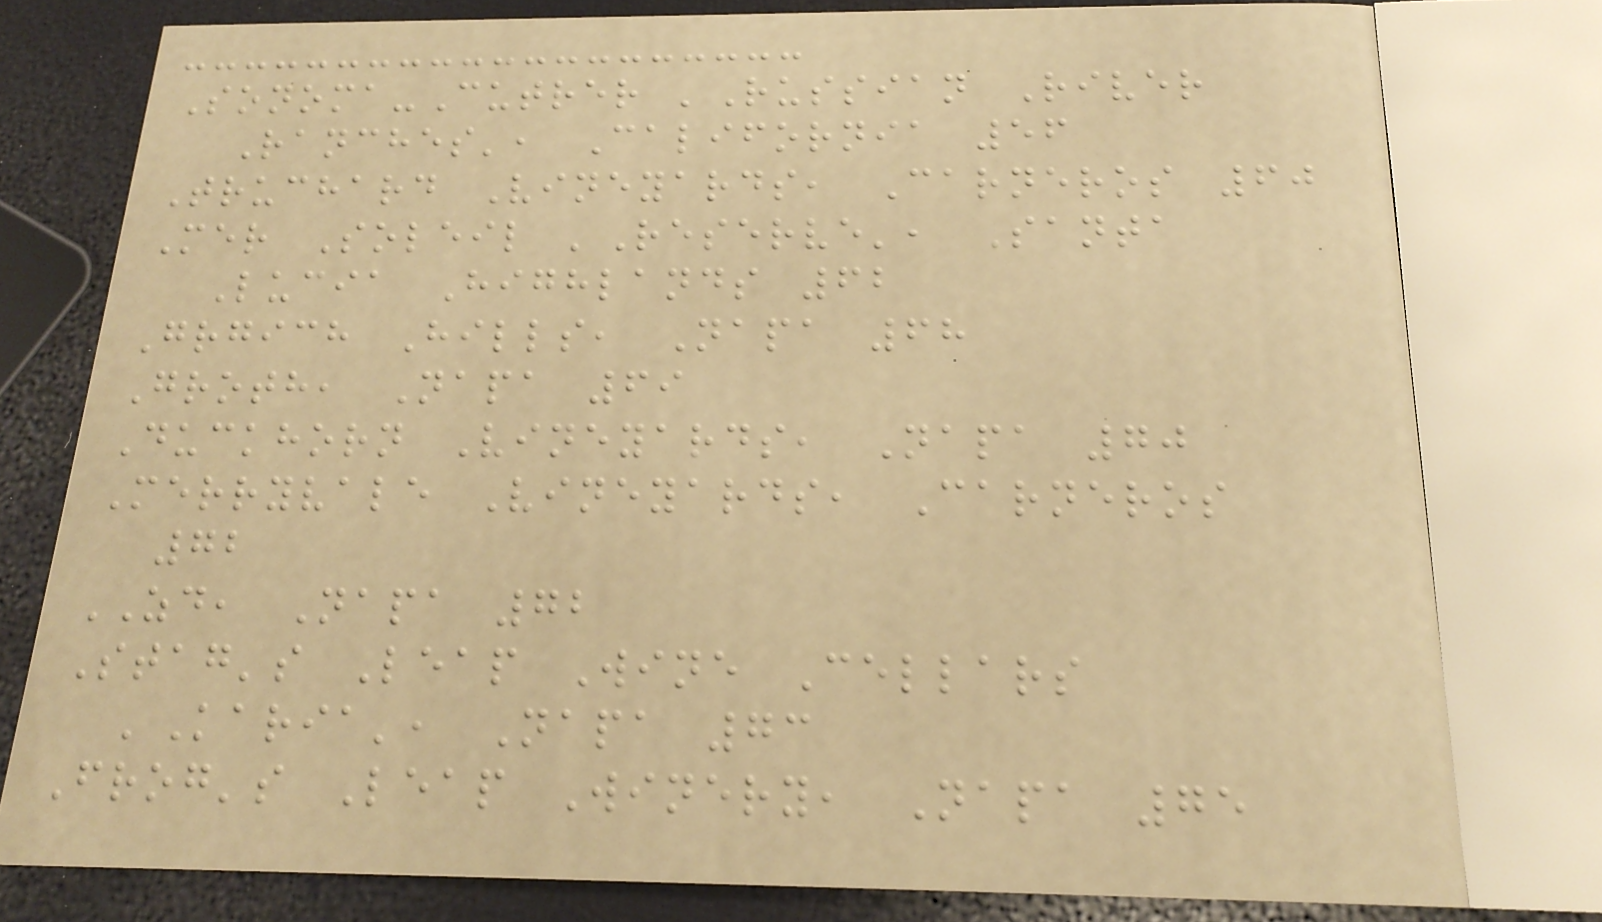Sonoma-Cutrer 'Russian River
Ranches', California 56
Truchard Vineyards, Carneros 60
Mer Soleil 'Reserve', Santa
Lucia Highlands 62
Grgich Hills, Napa 68
Groth, Napa 69
Duckhorn Vineyards, Napa 70
Merryvale Vineyards, Carneros
72
ZD, Napa 72
Stag's Leap Wine Cellars
'Karia', Napa 73
Frog's Leap Winery, Napa 75
